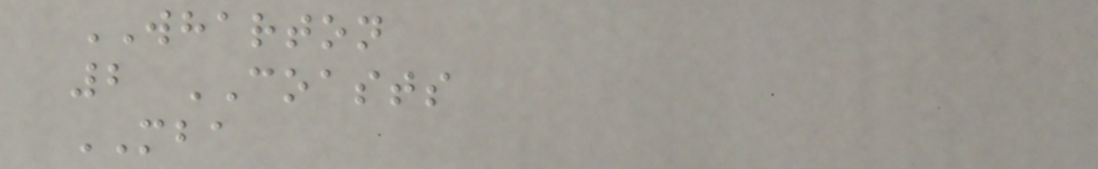WHARTON
2 COASTS
MBA
